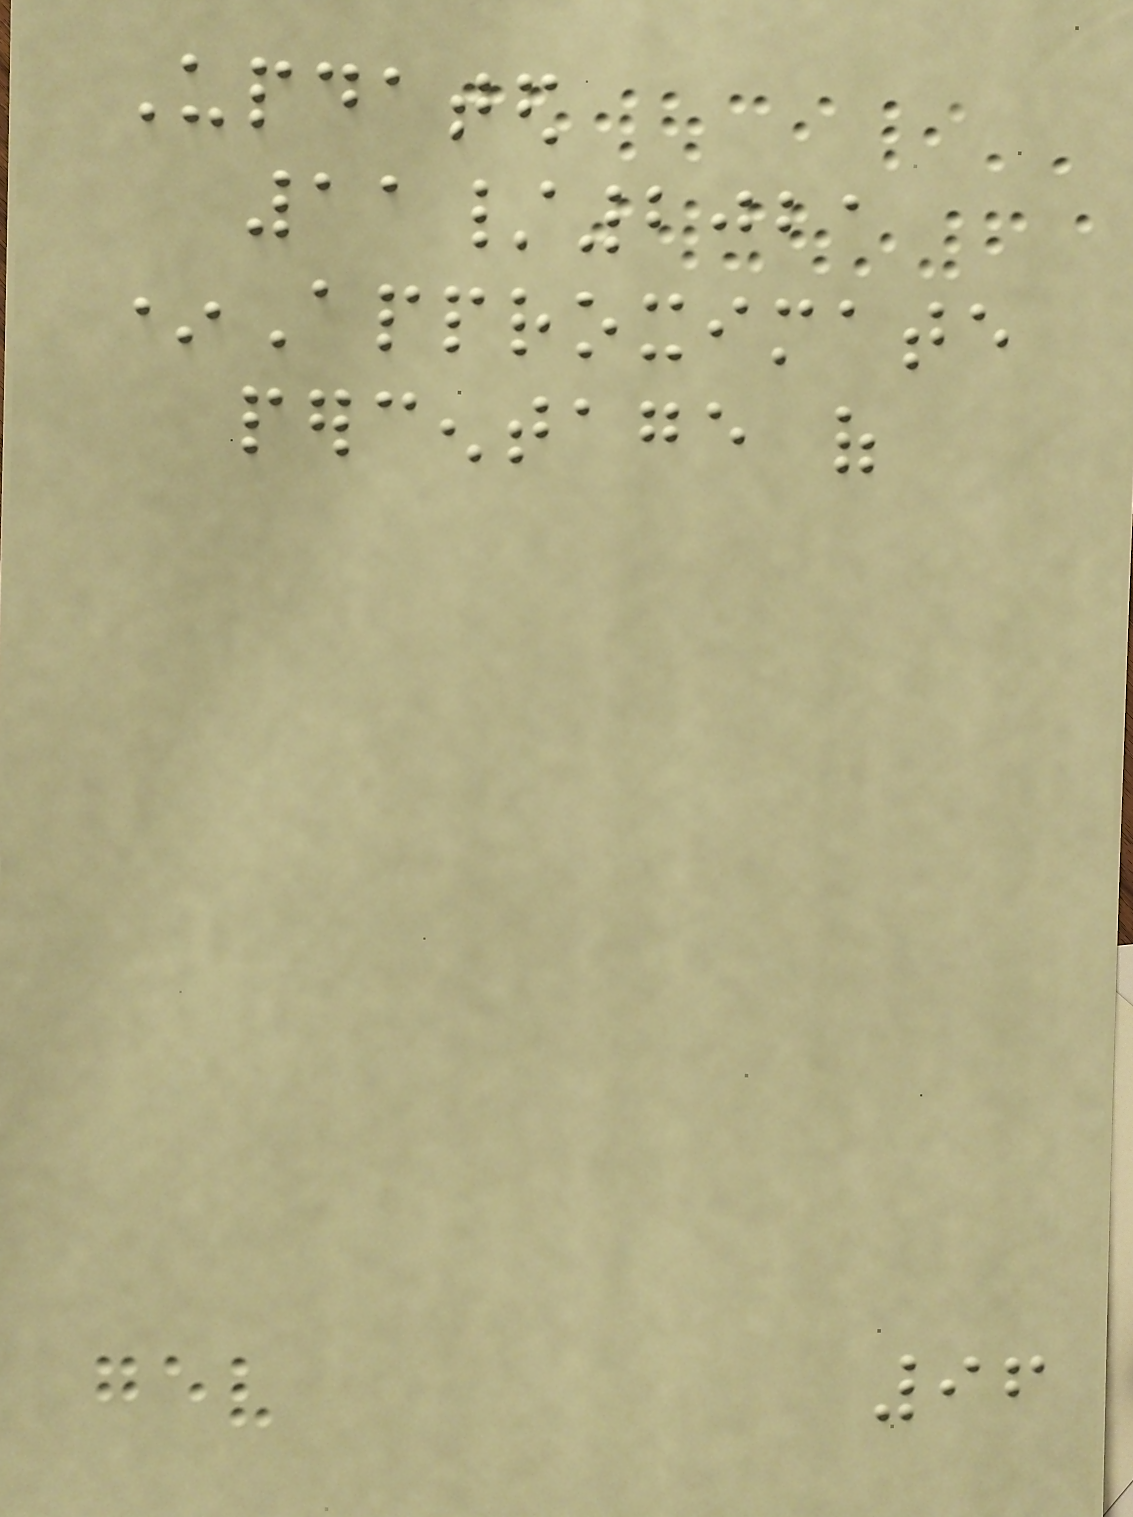Updated
11/2021
*Approximate
percentage of
96
